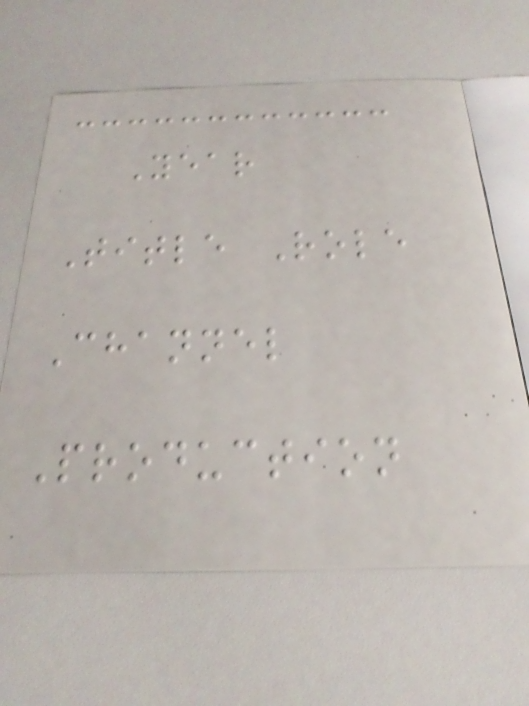Year
Title Role
Channel
Production
